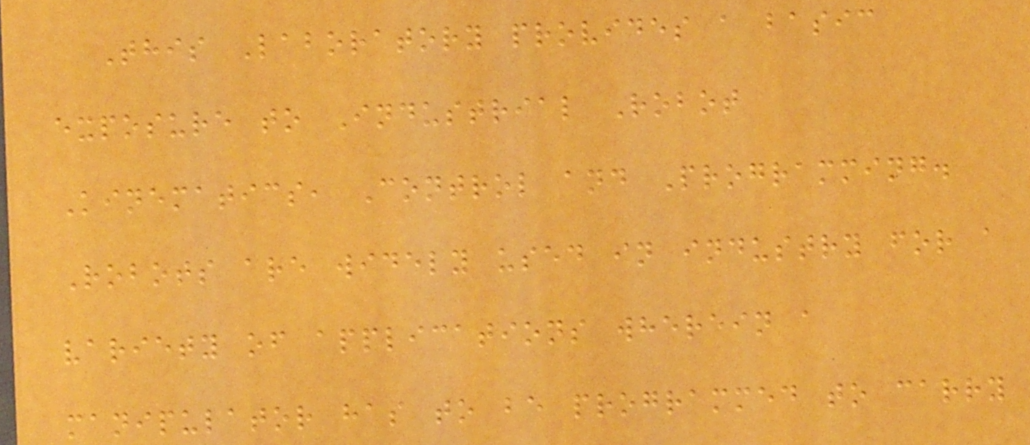This Laboratory provides a basic
exposure to Industrial Robot
Kinematics, Control and Programming.
Robots are widely used in industry for a
variety of applications wherein a
manipulator has to be programmed to carry
